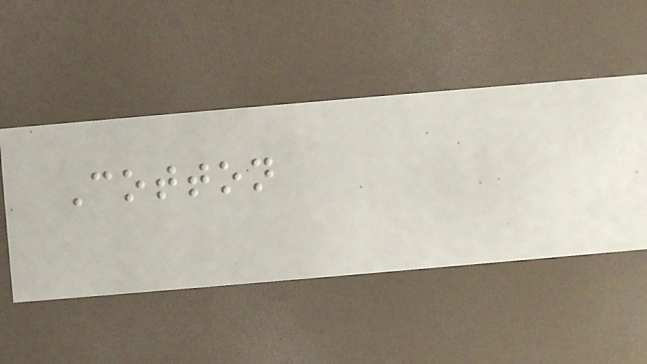Cotton
